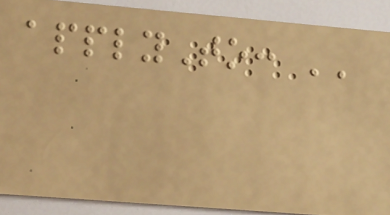applyTo: ''
